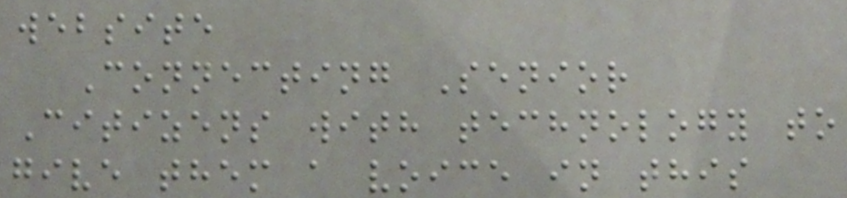website
Connecting Senior
Citizens with technology to
give them a voice in this
